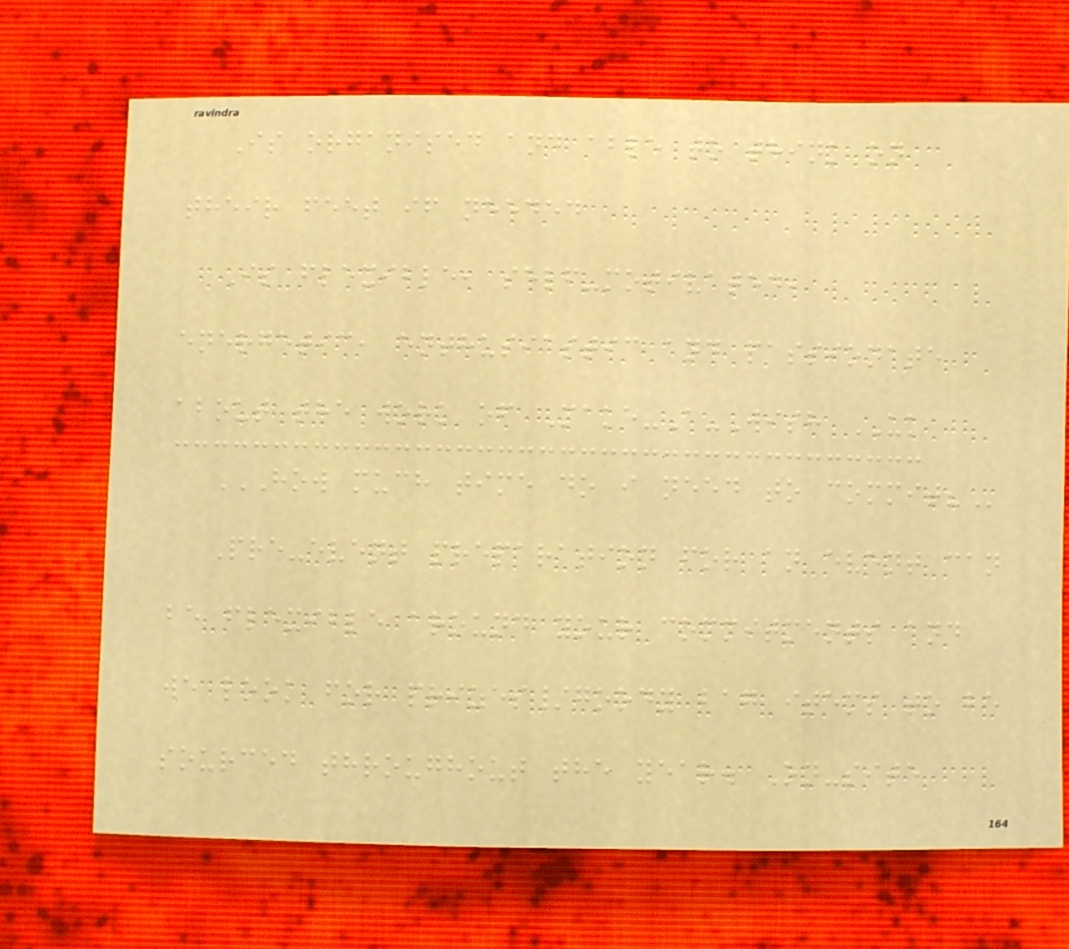Is organised and able to think on
their feet if needed
Is flexible, self-motivated,
energetic, enthusiastic and passionate
about the work of Make-A-Wish UK
HOW MUCH TIME DO I NEED TO COMMIT?
Pre-event preparation for an event can
be flexible around your commitments and
we look for prizes/goody bag items to be
sourced throughout the year. On-site
